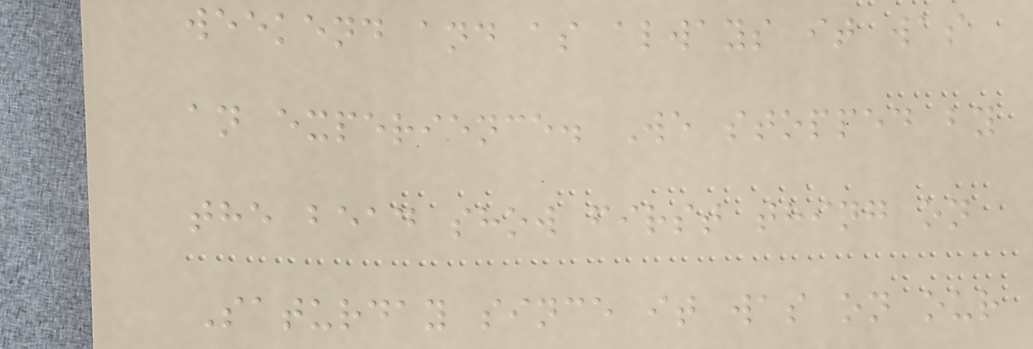weekend and as always it was
an experience. We stopped by
the bead show first thing on
Saturday since it was on our
